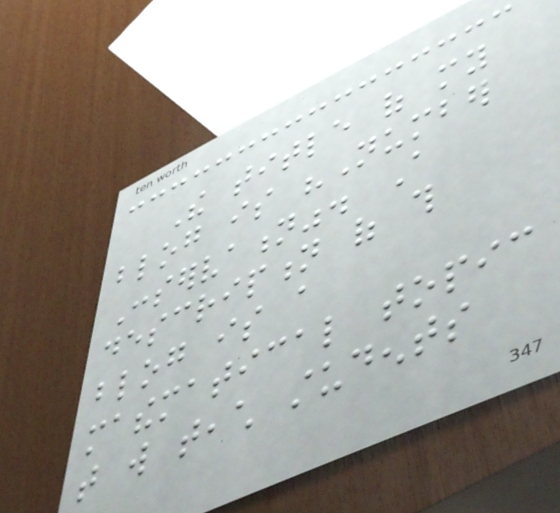The title of my
blog is "Number
Conservation". A
description of this
blog is a
mathematical topic
that will teach students
